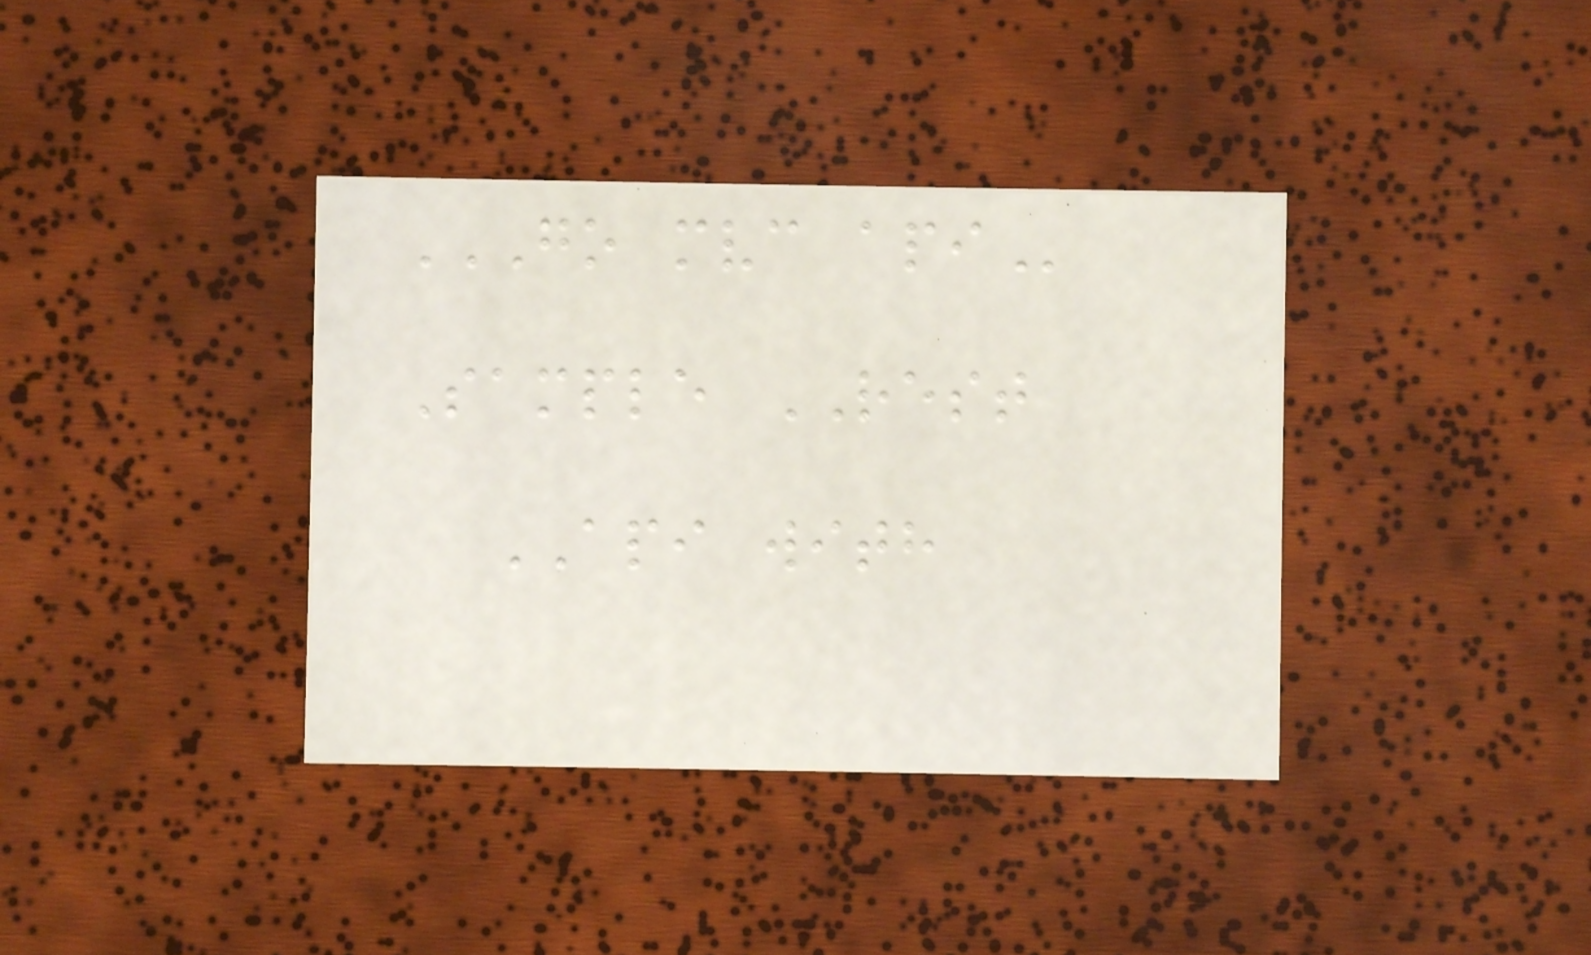GO MVC API
Sample REST
API with
